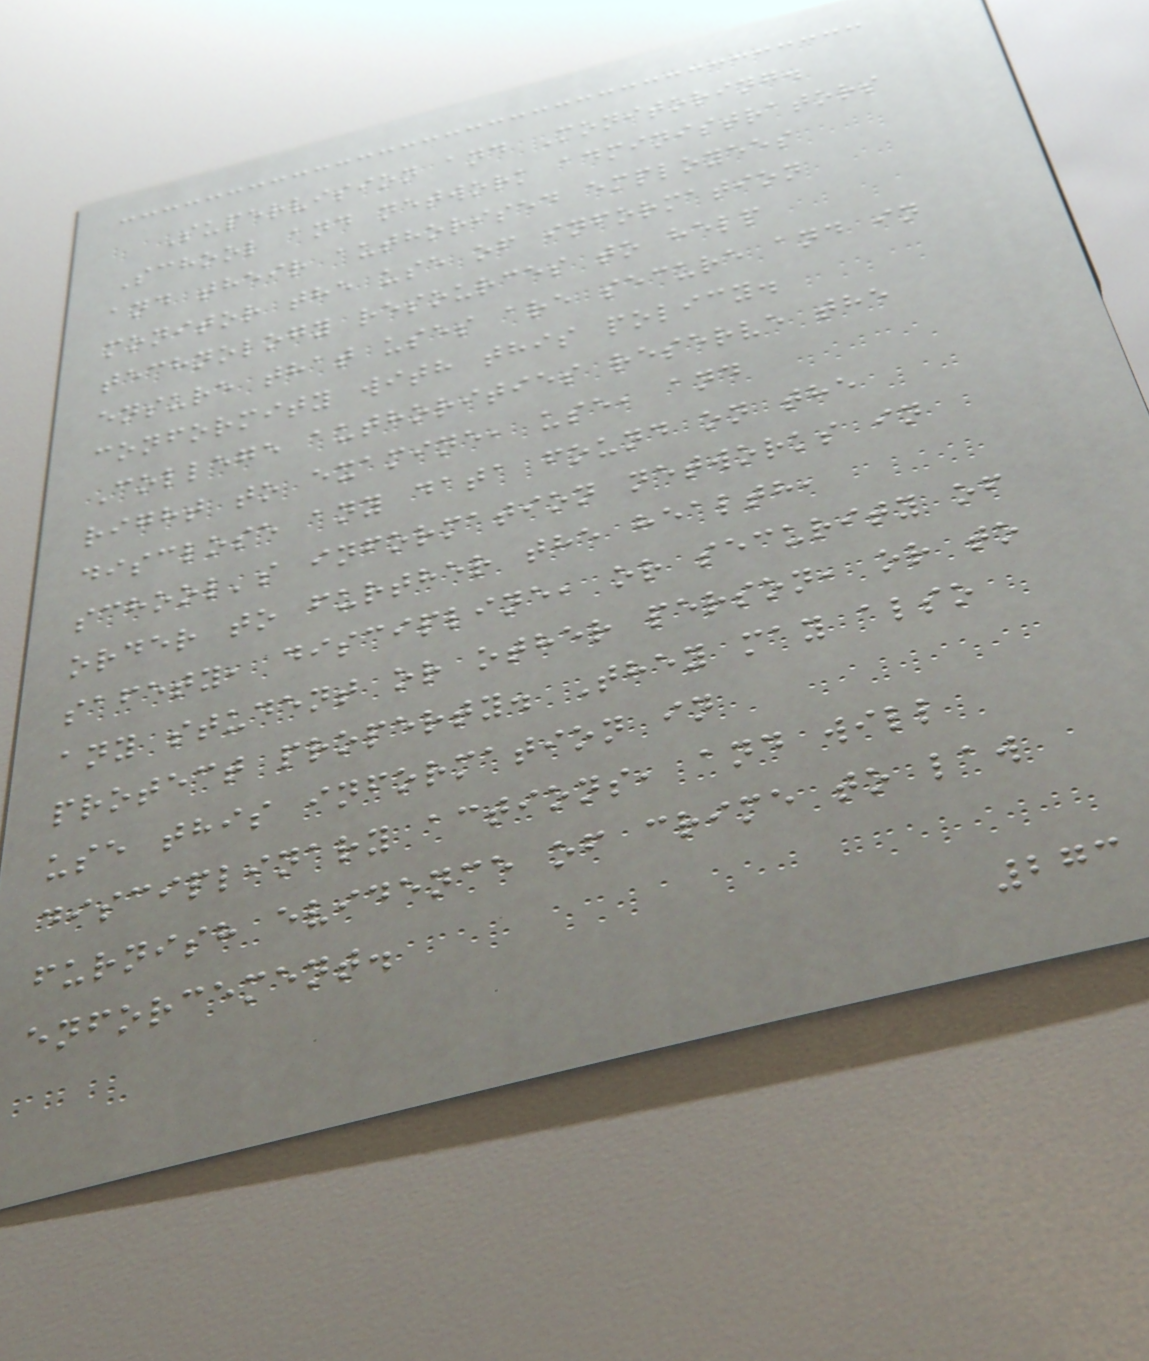Supervision and Monitoring.
School and network administrators
and their authorised employees
monitor the use of information
technology resources to help
ensure that uses are secure and in
conformity with this policy.
College authorities reserve the
right to examine, use, and
disclose any data found on the
school's information networks in
order to further the health,
safety, discipline, or security of
any student or other person, or to
protect property. They may also
use this information in
disciplinary actions, and will
furnish evidence of crime to law
enforcement.
273
